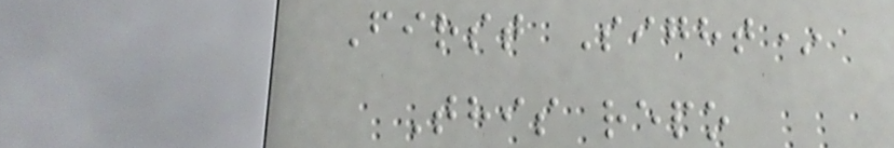First Sight*
This repo
